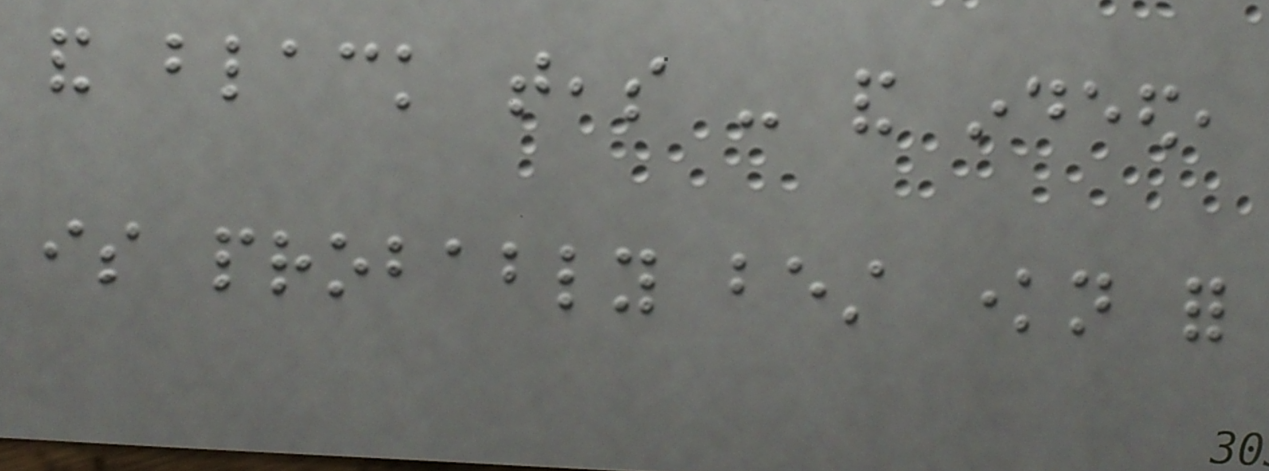and black teas - and indeed,
is probably best known for
